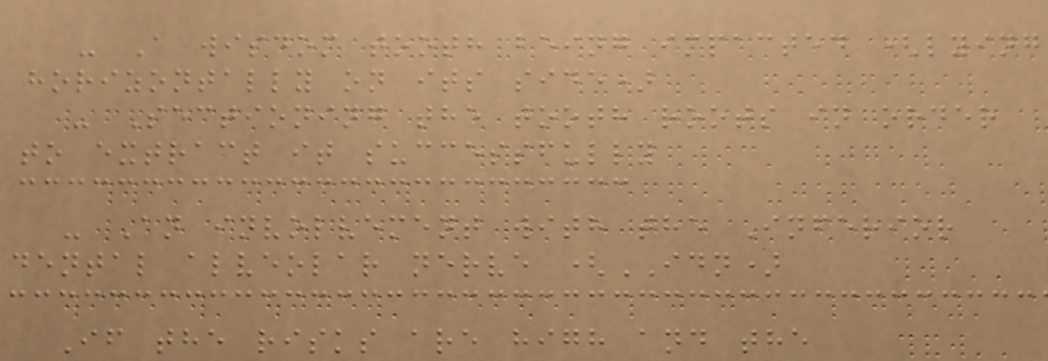- A wisdom tooth being impacted (lying
horizontally on its side)
- Sectioning the tooth roots in order
to extract it successfully
- An involvement with the Inferior
dental alveolar nerve (IDN)
If the risks are high and the
